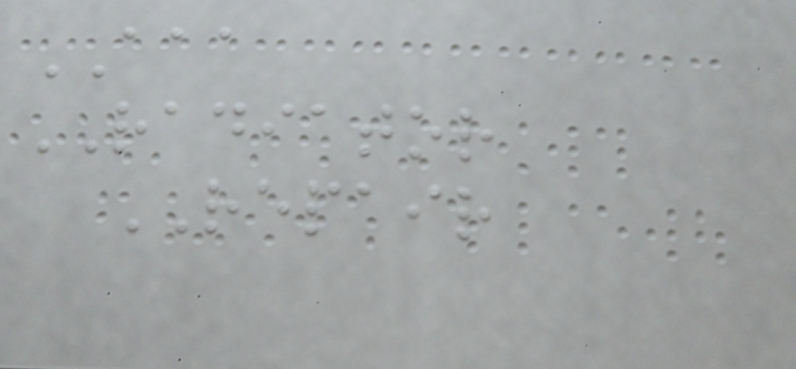AAA
RADIATOR
REPAIR
